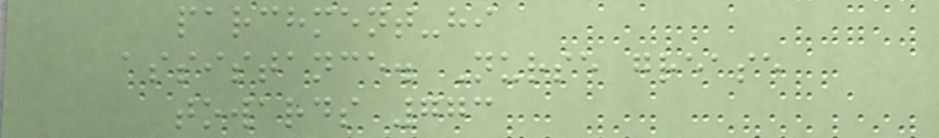parchment-hi
assistance. Nurse grease
towards 773
